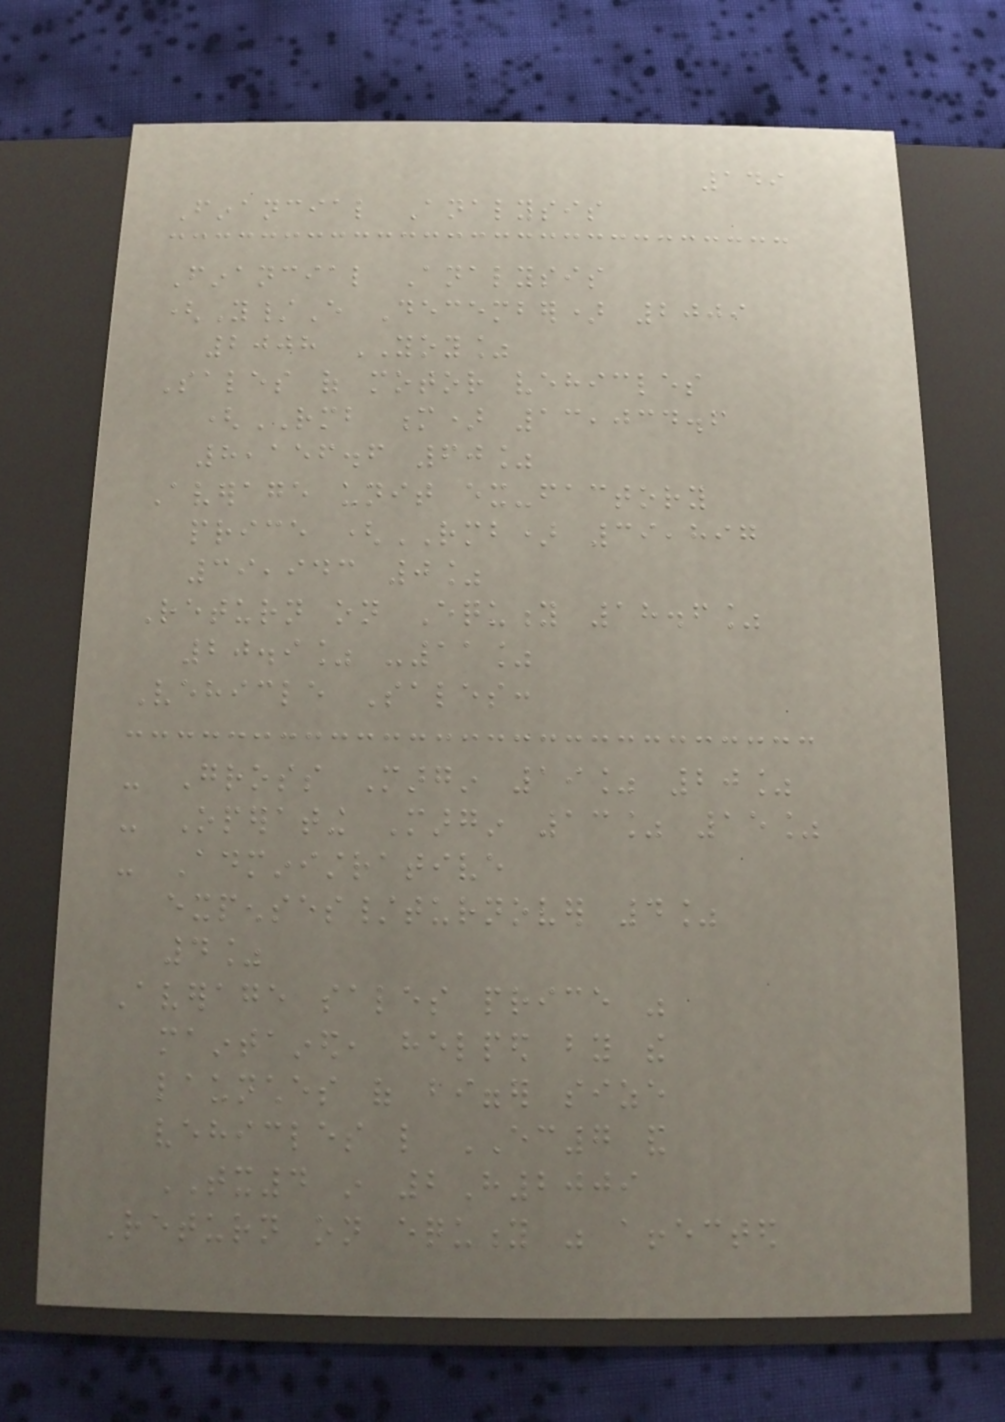149
Financial Analysis
Financial Analysis
(Y/E December) 2009
2008 YOY%
Sales of motor vehicles
(RMB m) 13,034.6
8,156.6 60%
Average unit ex-factory
price (RMB) 39,897
39,943 0%
Return on Equity 18.6%
20.9% -11%
Vehicle Sales:
- Gross Margin 19% 20%
- Operating Margin 13% 15%
- Administrative
expenses/turnover 4%
4%
Average sales price was
maintained, helped by the
launches of bigger size
vehicles like EC7 and
TX4 in 2H2009
Return on equity was affected
